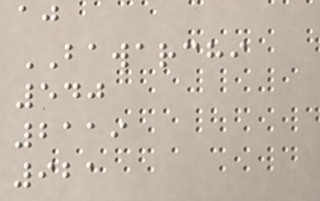aj
BAWARCHI
540
2119
921
